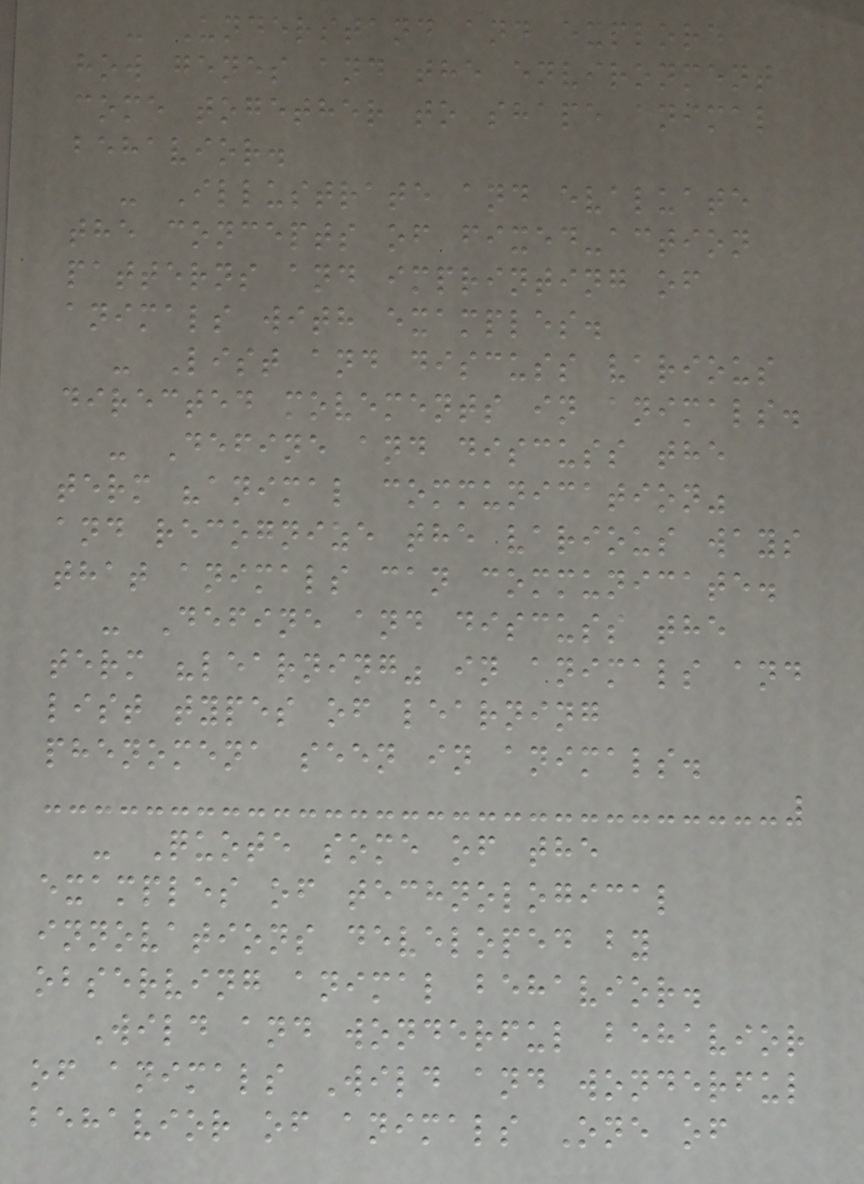- Understand and explore
how genes and the environment
come together to shape animal
behavior.
- Illustrate and evaluate
the concepts of fixed-action
patterns and imprinting of
animals with examples.
- List and discuss various
directed movements in animals.
- Define and discuss the
term "animal communication"
and recognize the various ways
that animals can communicate.
- Define and discuss the
term "learning" in animals and
list types of learning
phenomena seen in animals.
- Quote some of the
examples of technological
innovations developed by
observing animal behavior.
Wild and wonderful behavior
of animals Wild and wonderful
behavior of animals One of
